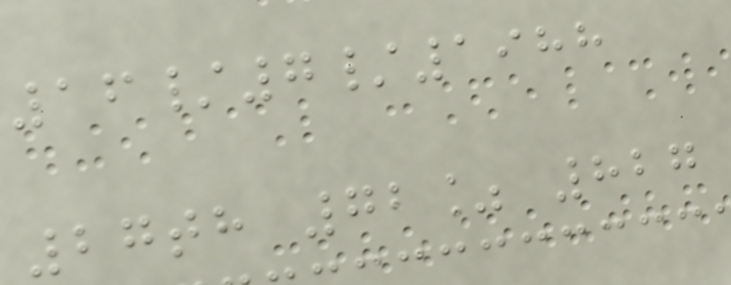16/7/1988
27th 72% 827
